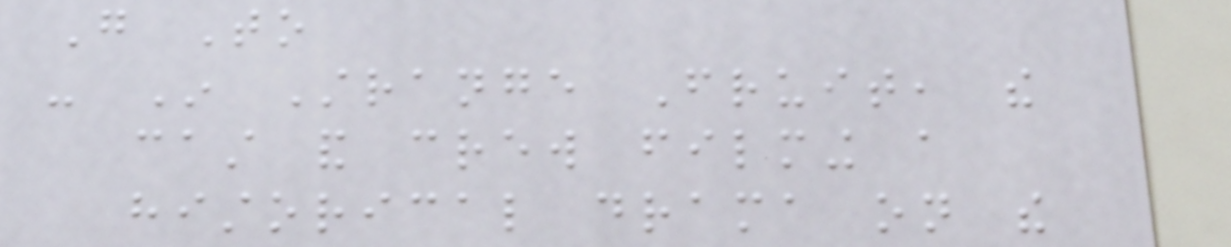Go To
- In Strange Fruit, the
cast and crew filming a
historical drama on the
